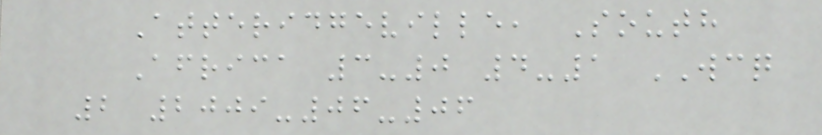Atteridgeville, South
Africa 3-0 4-1 WCQ
2 2009-06-06
